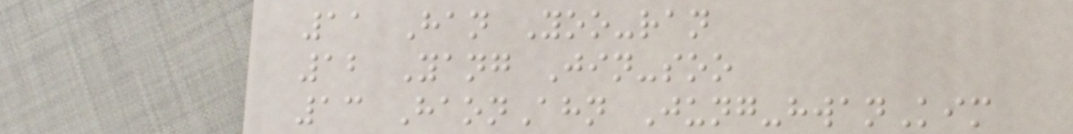11 Han Yoo-ran
12 Yang Jin-soo
13 HaonAhn Jung-hwanKim
